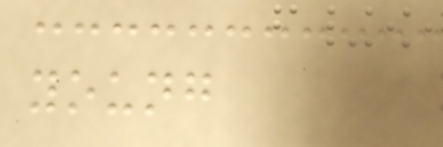young
